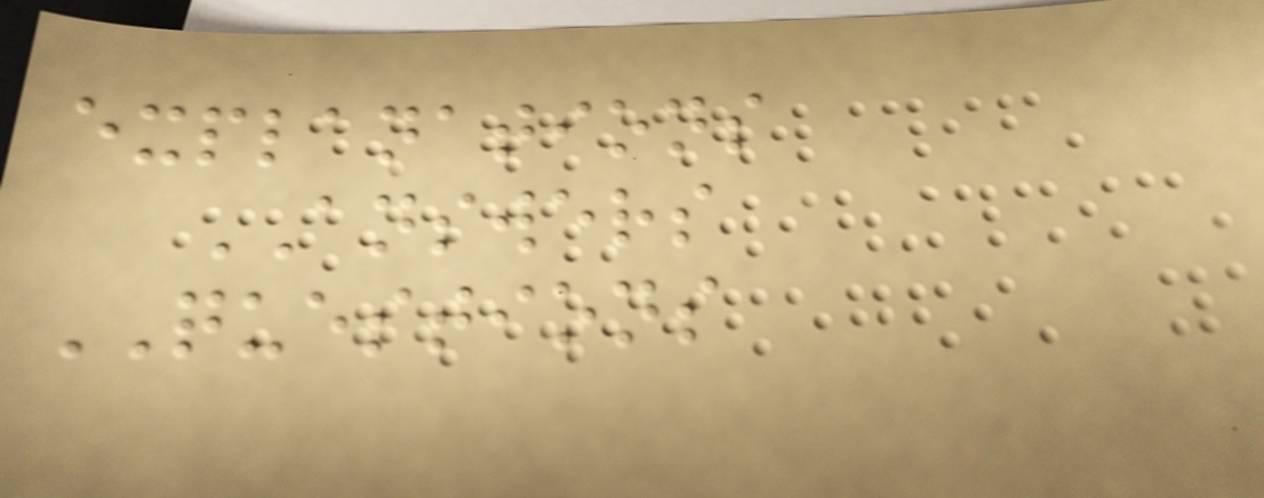explanations
ANSWERS
QUESTIONS
